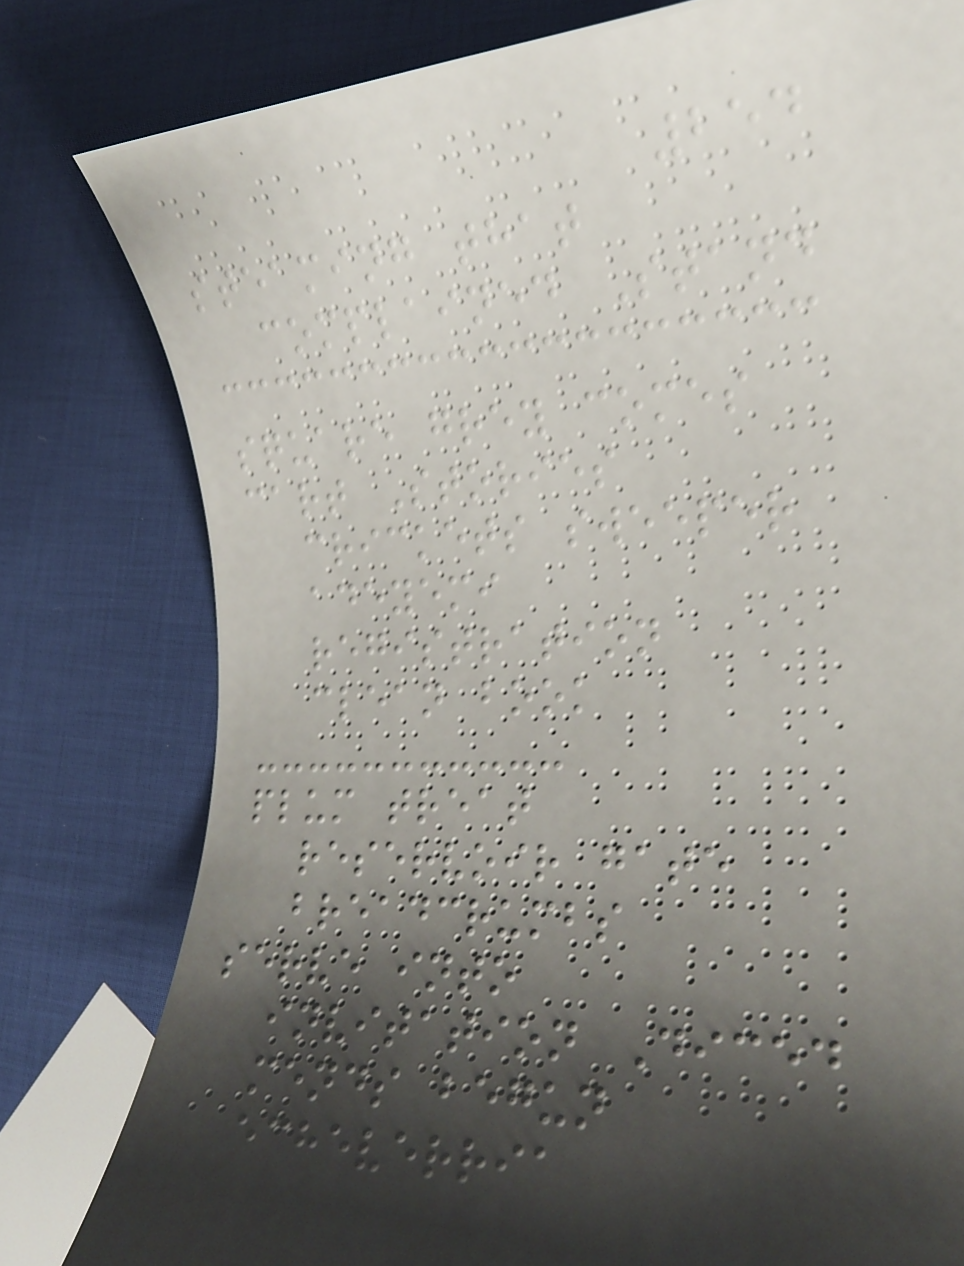254
steaming that
complained Stand
square grey comes
cart Stories
crickets sweeper
adeyemi
registration
clean book
plum treat
reservoir gate
breadcrumbs
serve into
invitation Diced
mends begun
echeverria
